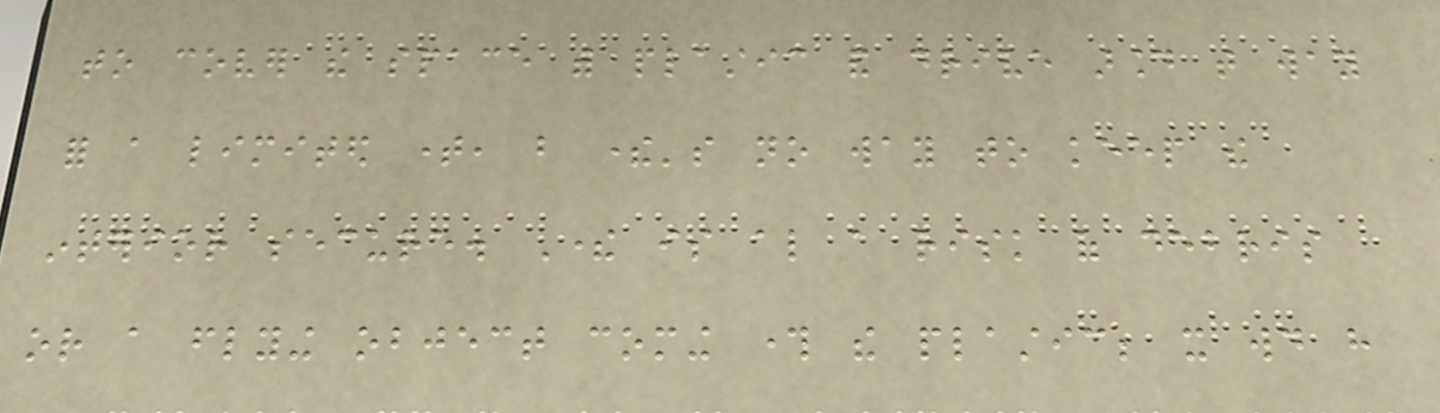to cover the space with plastic and drive around that way
for a limited time, but there's no way to keep the
interior secure. There is also a risk of debris
or a flying object coming through the plastic; it would have
